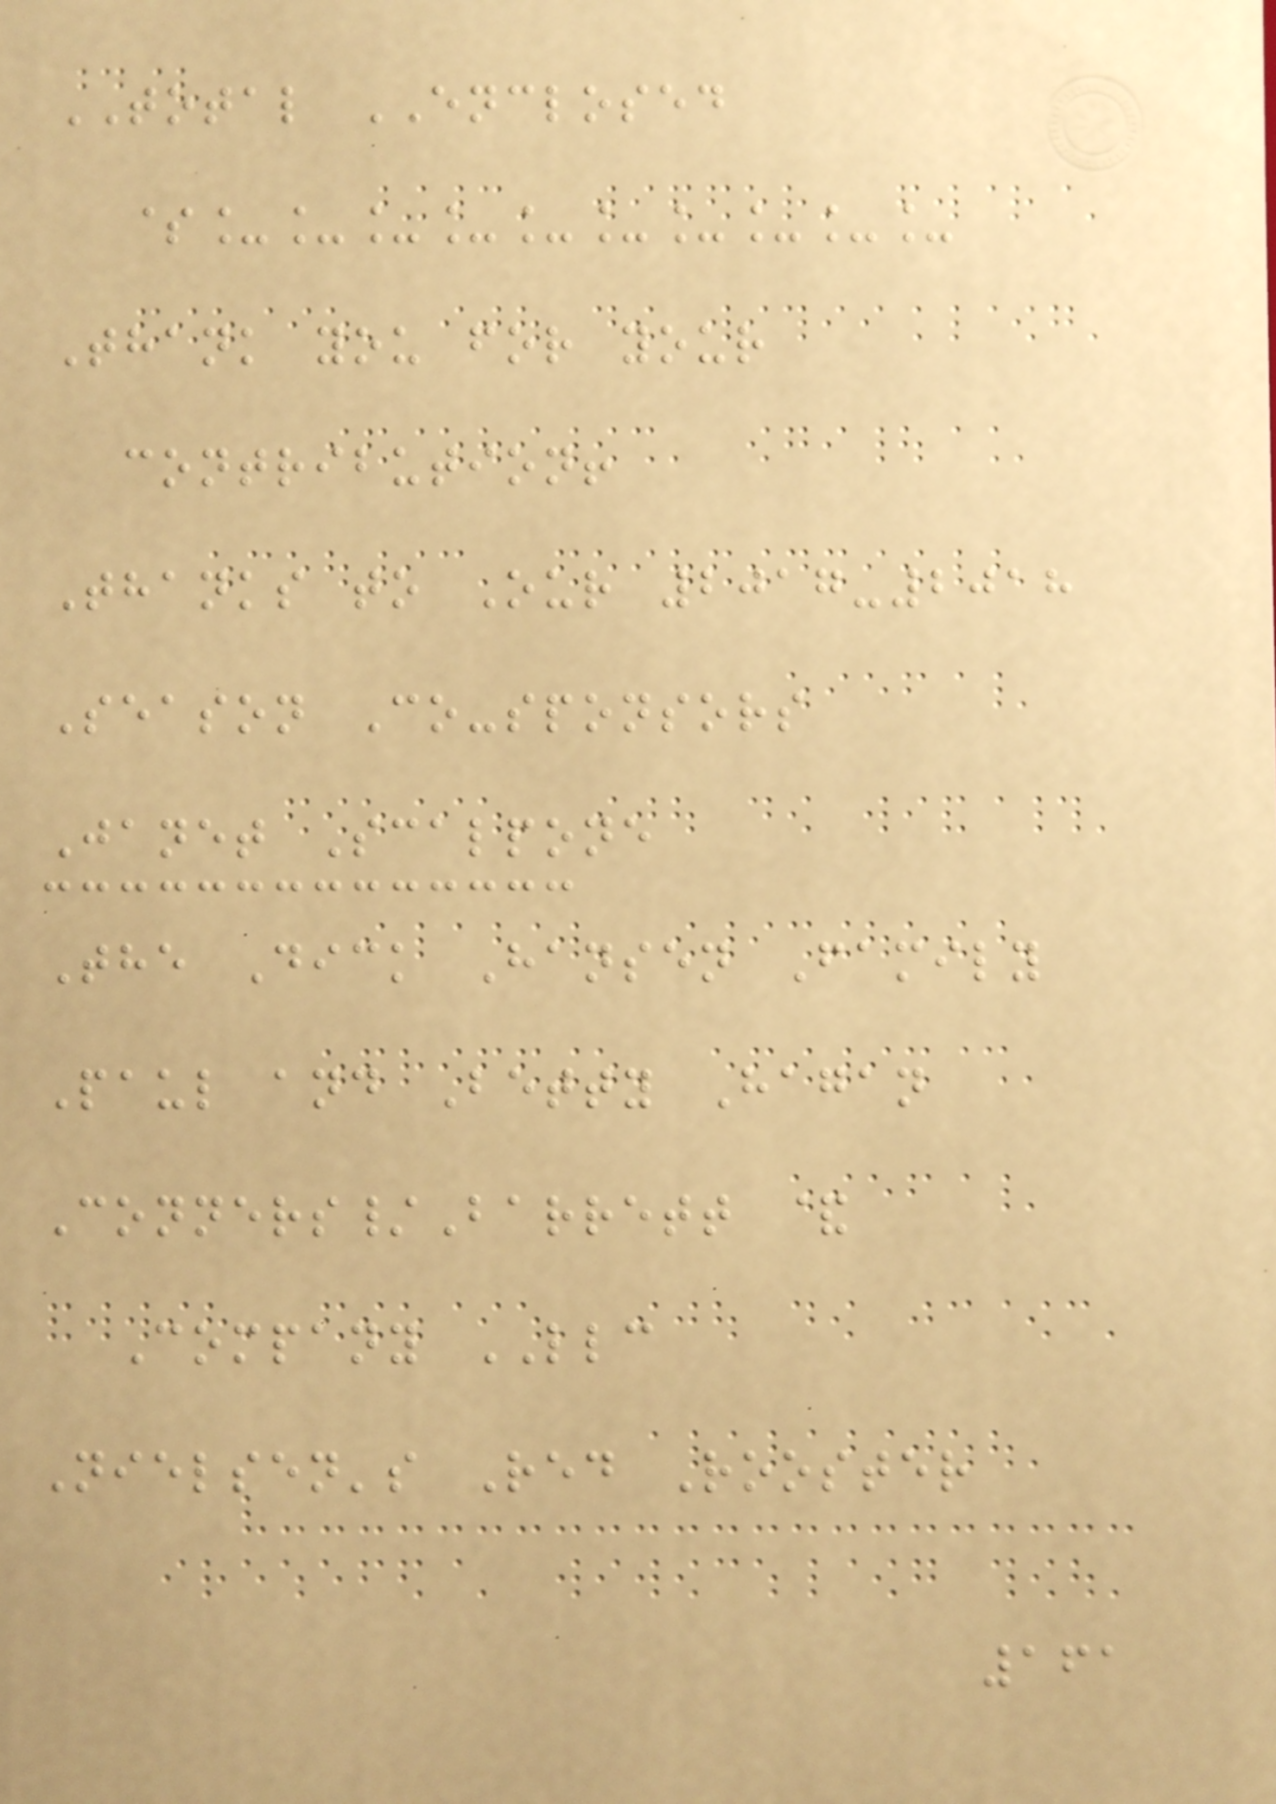TOTAL ENCLOSED
$__________
Thank you for your
contribution!
Thanks to Our 2017-2018
Season Co-sponsors
Janet Scalpone
The Dick Hansen Family
Paul and Betty Hagan
Conners/Barrett &
Company LLC
Nielsen's Red Rooster
161
